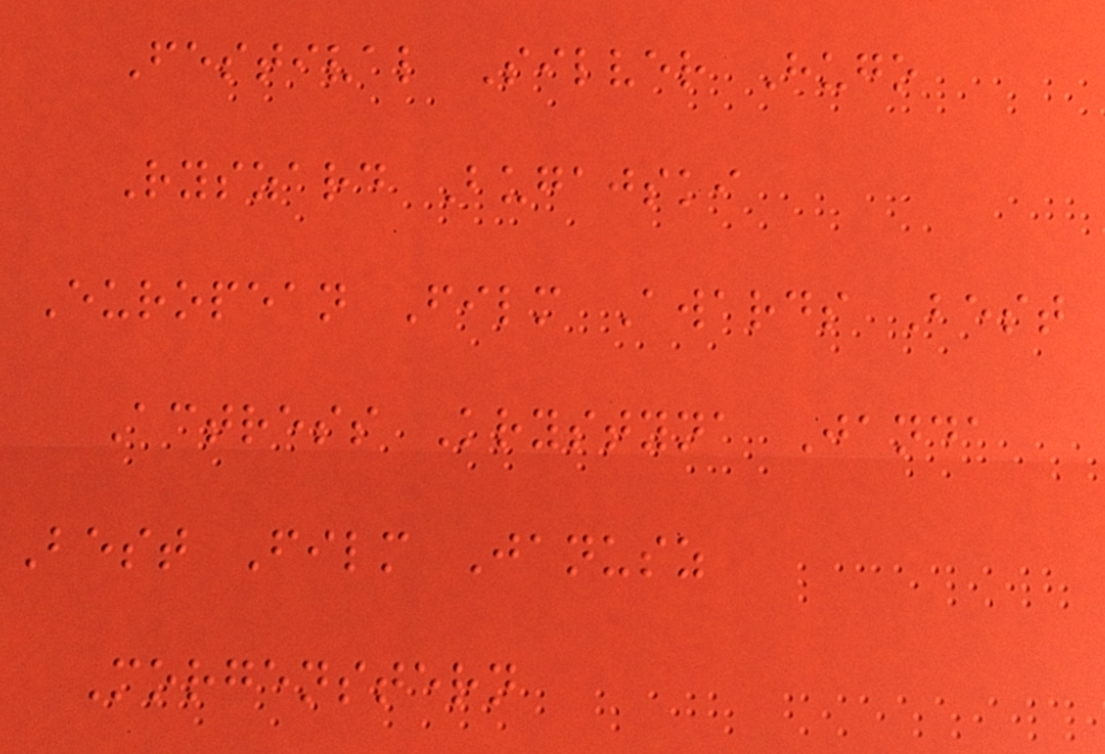Festival Silver Hugo
Ryszard Bugajski
European Film Awards Best
Actress Krystyna Janda
Best Film Janusz
Morgenstern
